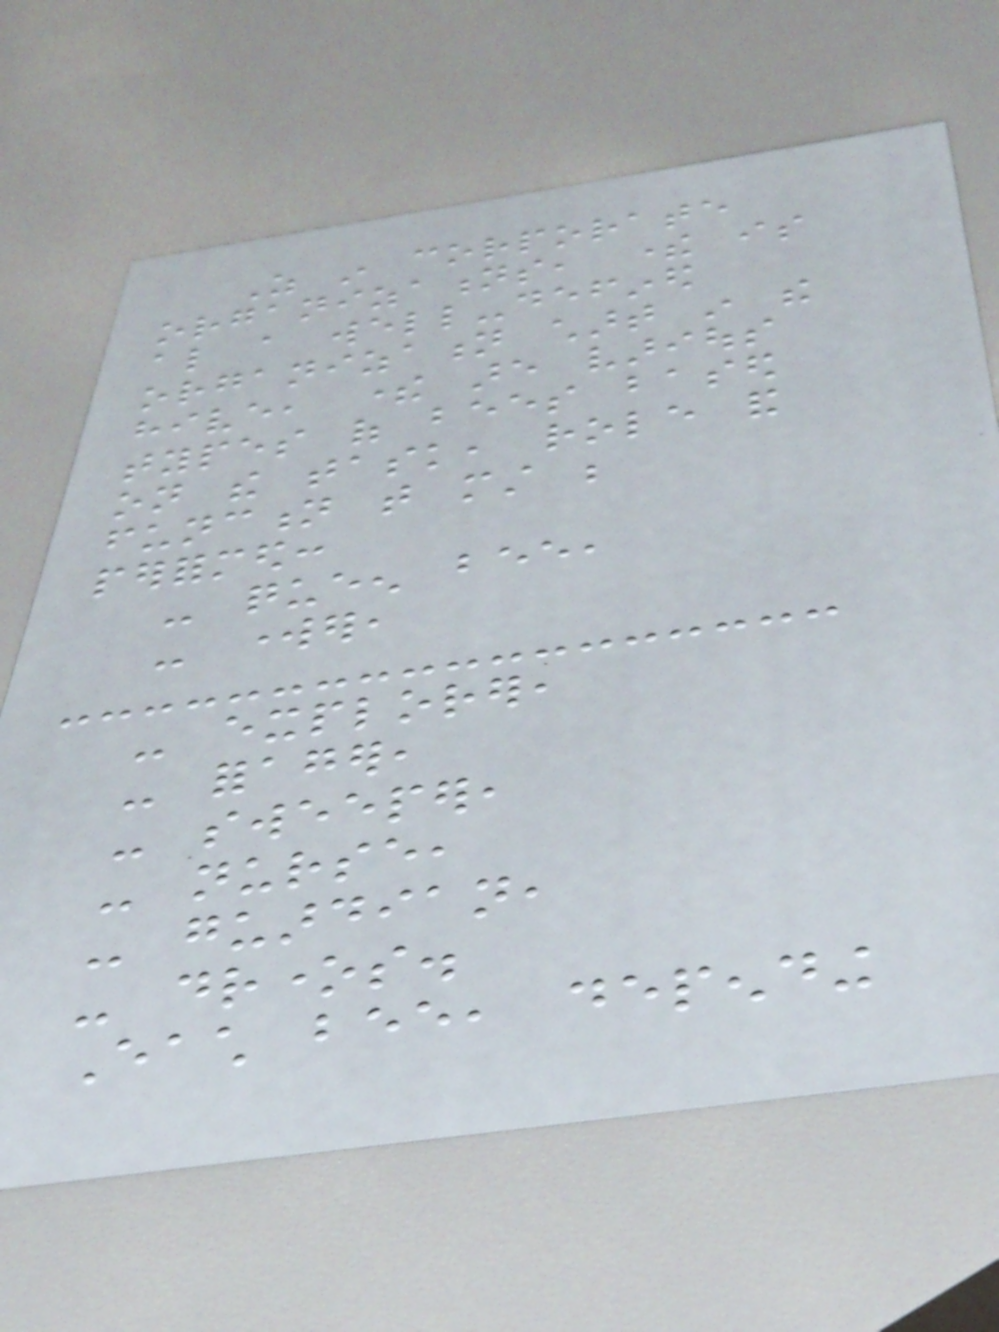As in corporate
organizations, there is
also a well-defined
organization chart in the
hive, there are various
types of bees based
on the task, role and
function that must be
performed:
- queen bee,
- worker,
- explorer,
- forager,
- sweeper,
- nurse,
- guardian,
- drones.
Each bee, depending
